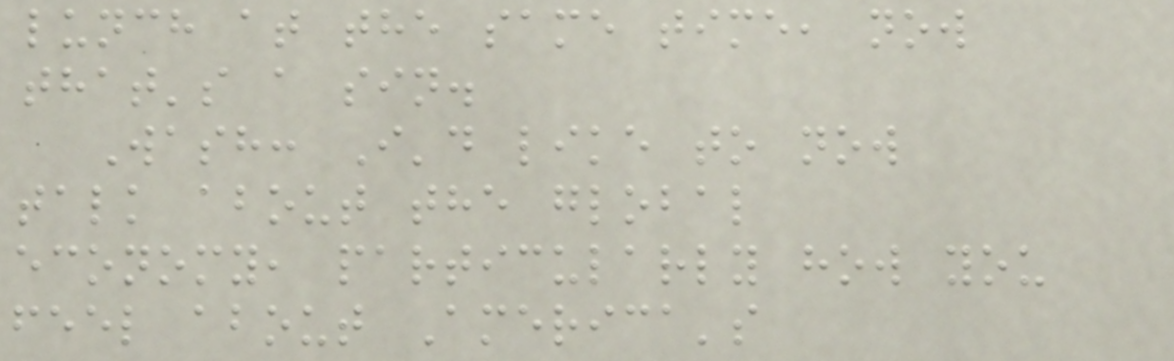lunch at the same time, now
that's a sin.
Wash: I'd like to now
talk about the global
economy, particularly how you
feel about America's
